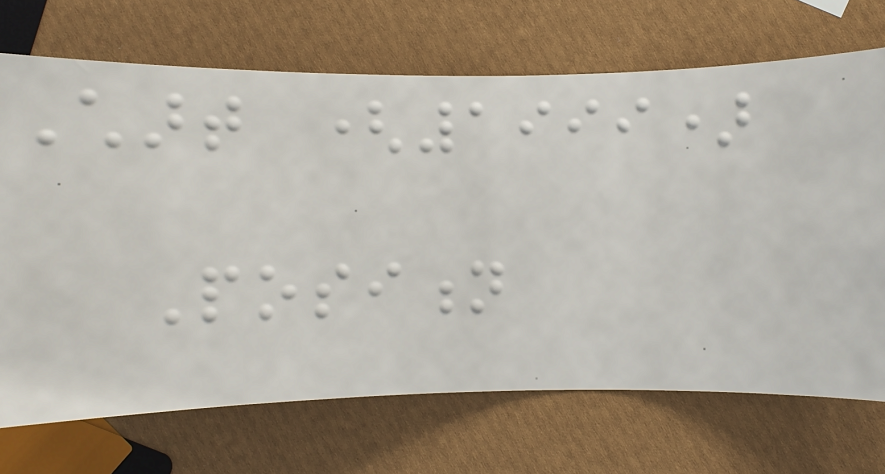Chart (1999)
Position
